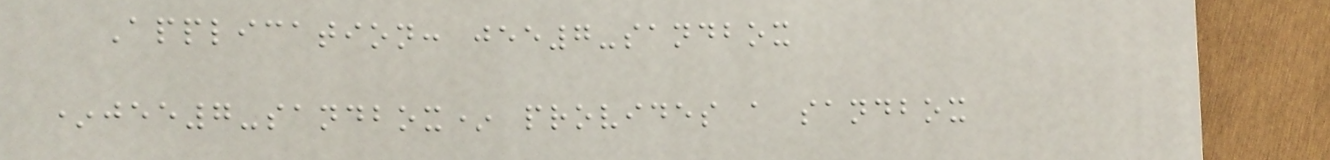Application: jee7-sandbox
*jee7-sandbox* provides a sandbox
